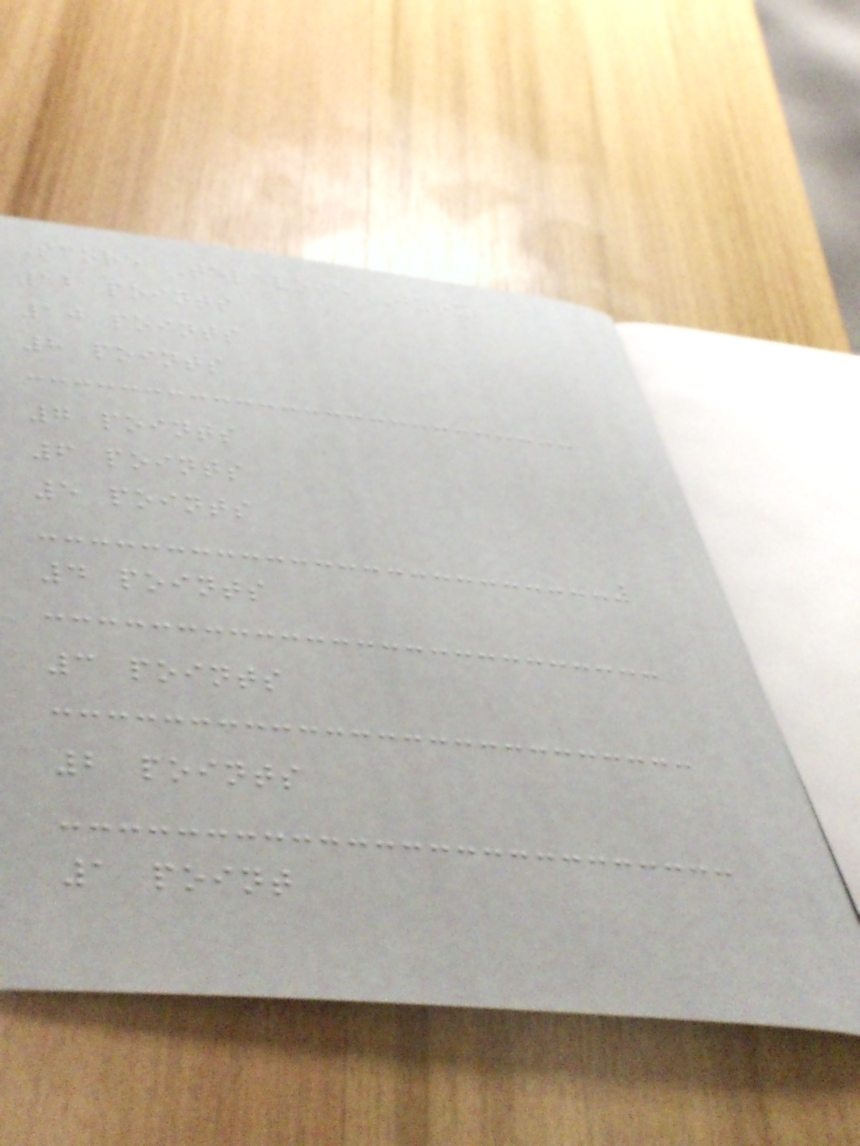Score Televote Jury
12 points
10 points
8 points
7 points
6 points
5 points
4 points
3 points
2 points
1 point
